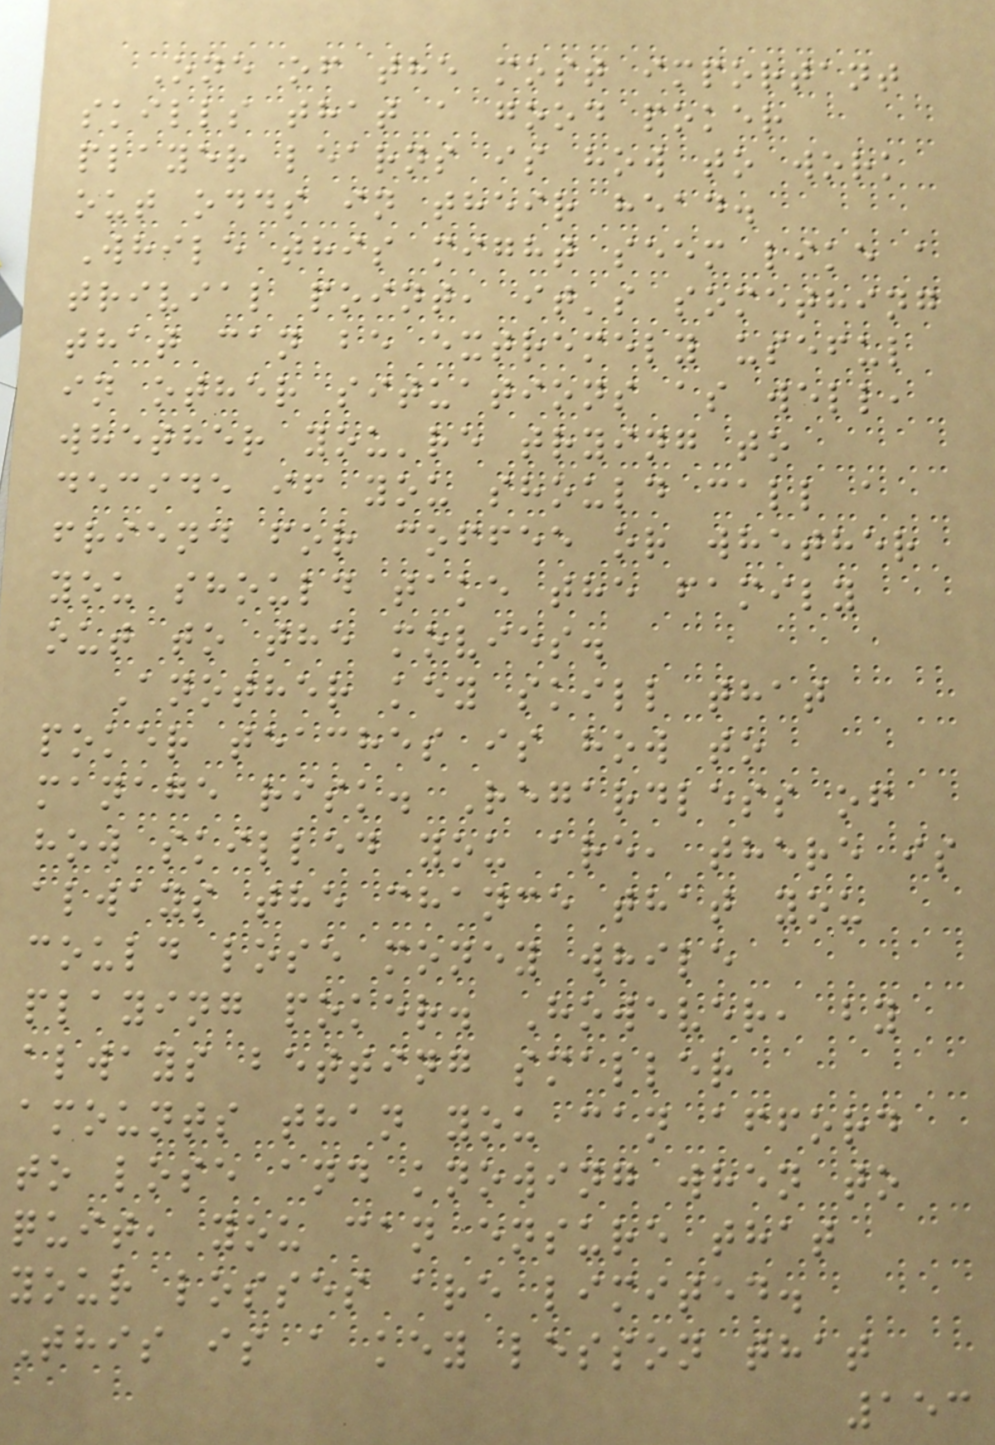One of the most important
skills that a good poker
player learns is how to work
out odds in their head.
While this might seem like a
trivial point, it's something
that can be extremely useful
in other situations as well,
whether you're trying to
decide if you should call a
friend for coffee or whether
you should take the family
out to the movies.
Another key skill that
poker teaches is how to
manage risk. Regardless of
how skilled you are, there is
always the chance that you
could lose money while
playing poker. However, by
always betting smaller
amounts than you can afford
to lose and knowing when to
quit, you can ensure that
your losses are limited.
This is a key lesson that
153
